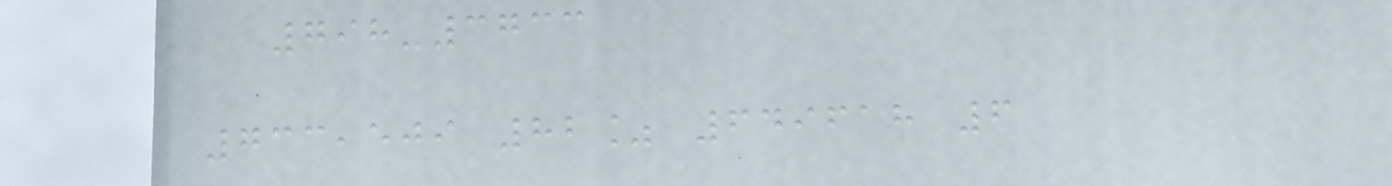798-3733
733,509 82% 649618 6
